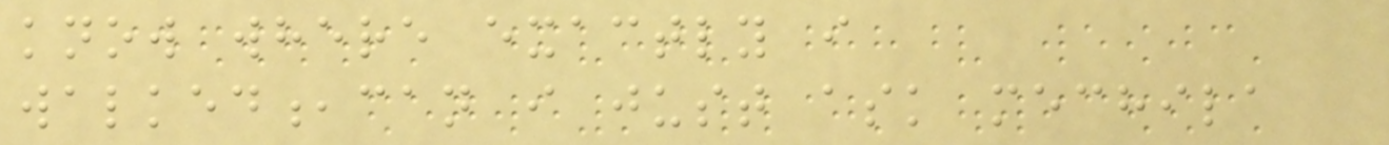know where exactly i
walked,can i just ask mechila
